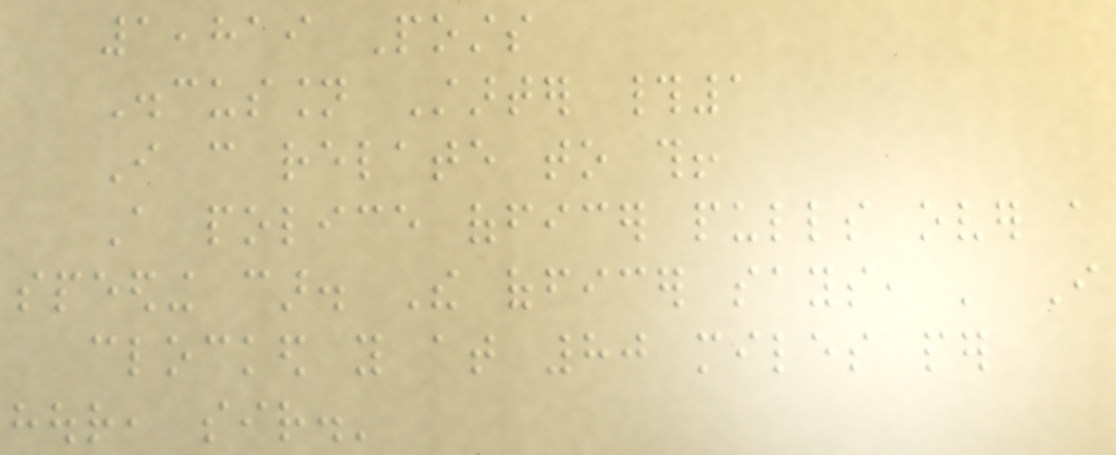1,819 Posts
Discussion Starter #1
I can relate to this!
A police officer pulls over a
speeding car. The officer says, ' I
clocked you at 80 miles per
hour, sir.'
